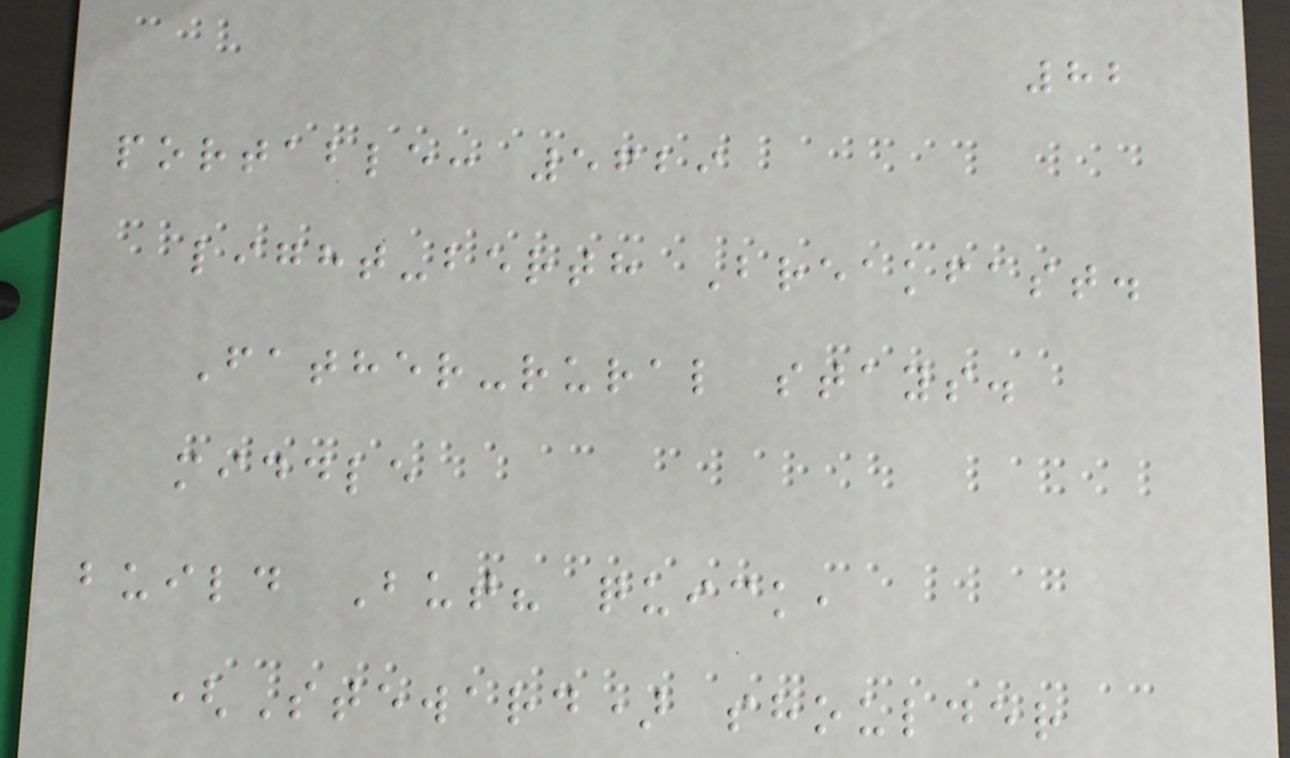82
portable: 5629
light-berth Breakfast.
Father-rural stays.
middle
build But? quick,
(Steward) shoulder
